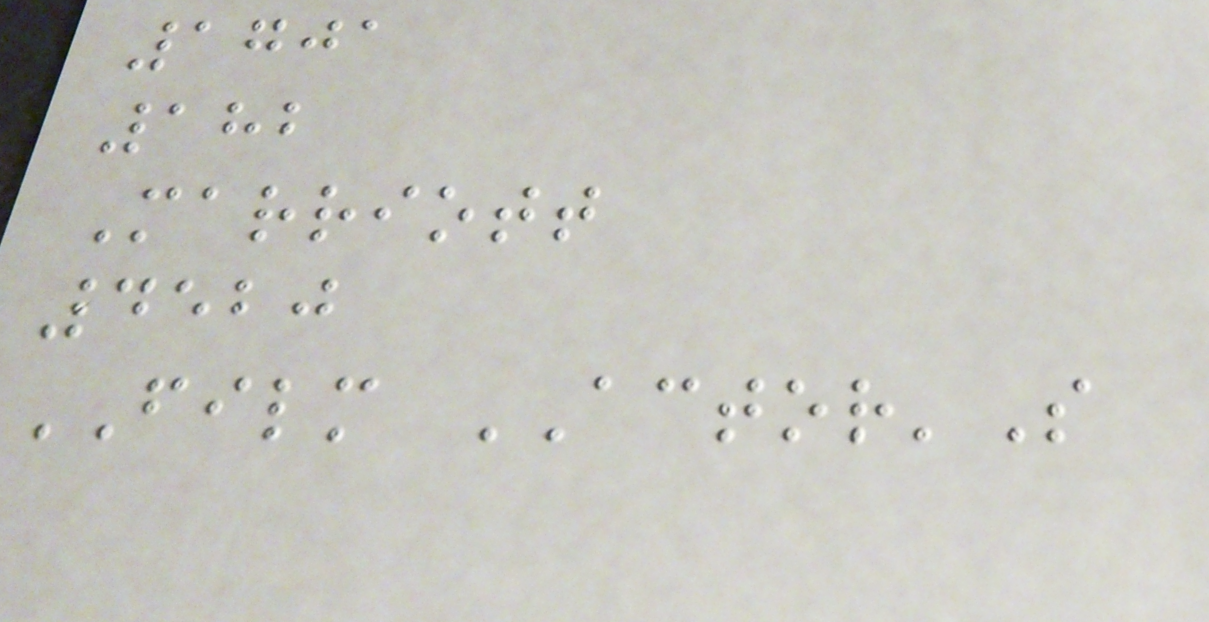1701
182
Marriott
4520
FILM ACTOR'S
